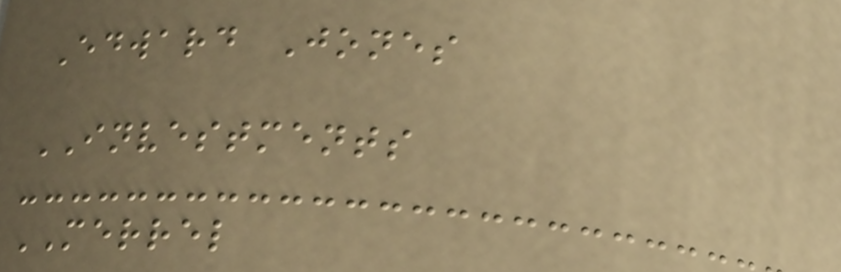Edward Jones
INVESTMENTS
MERREL
